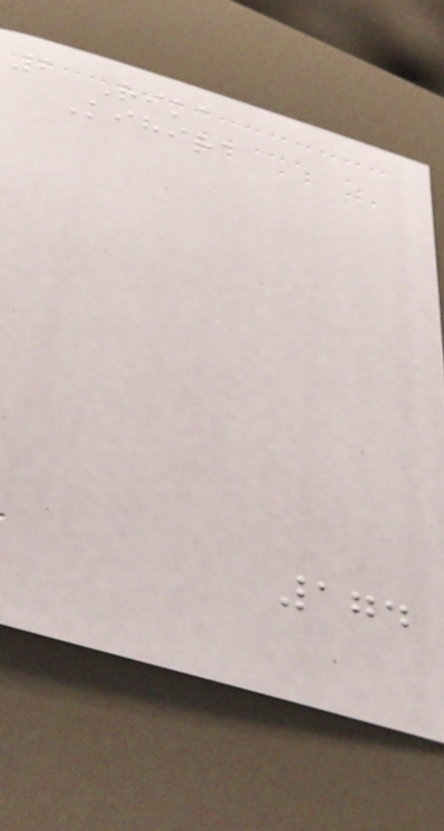2 Rika
Kihira
174
